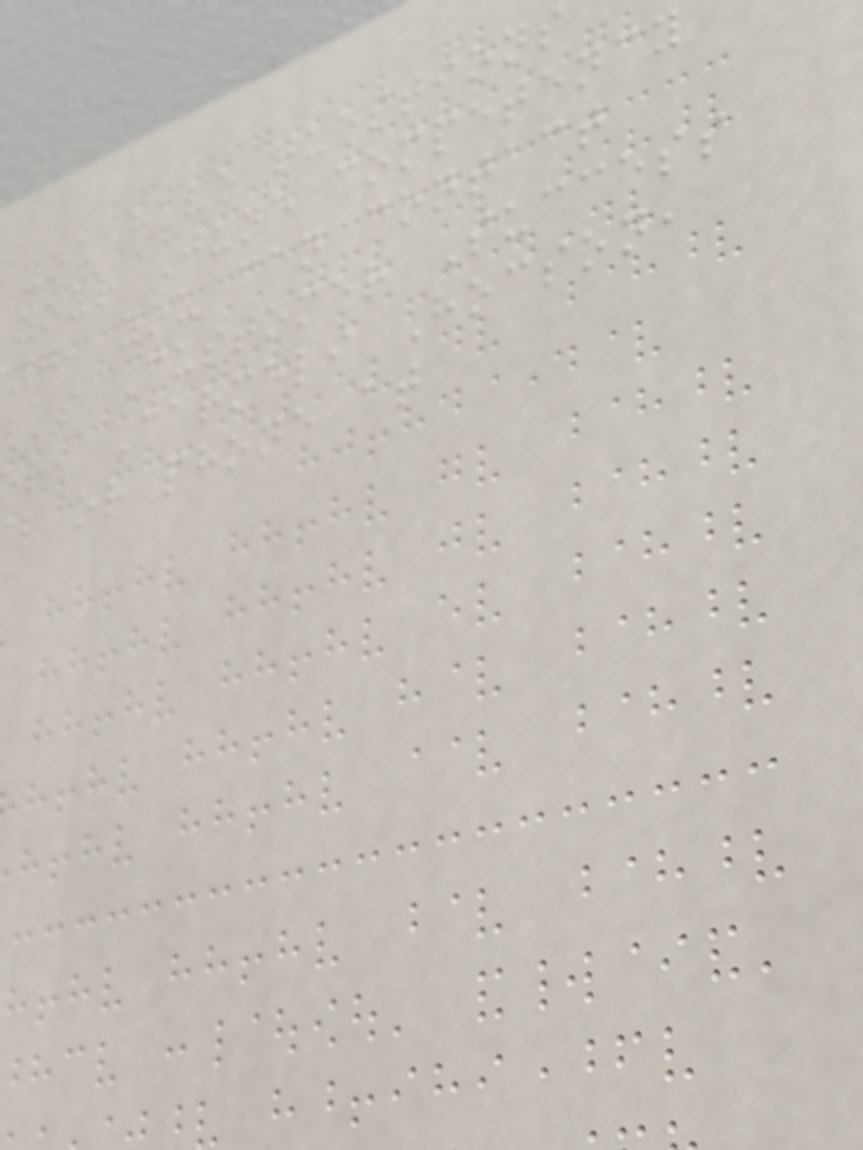you have questions
your June competency
ng, you can contact
l's Customer Success
r, Carmeli Hocson,
l or phone at
